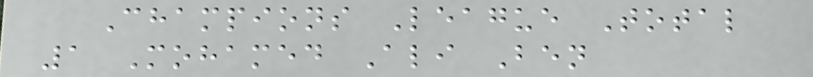Champions League Total
1 Mohamed Ali Ben
